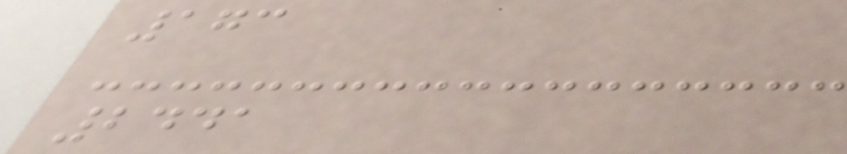173
2441
